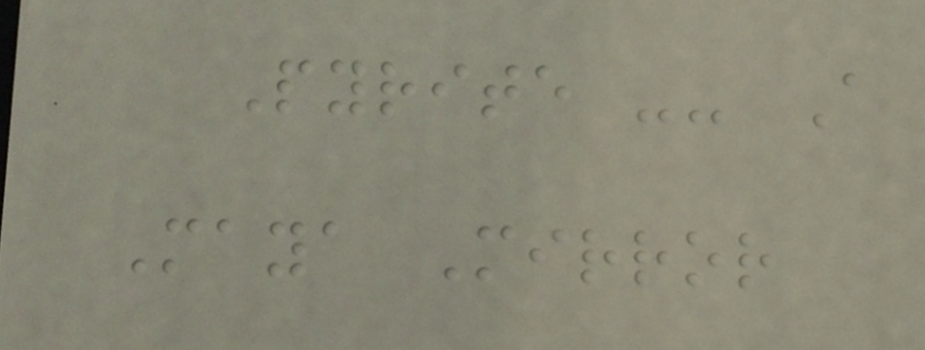Pyrite -- A
Maya Mirror
